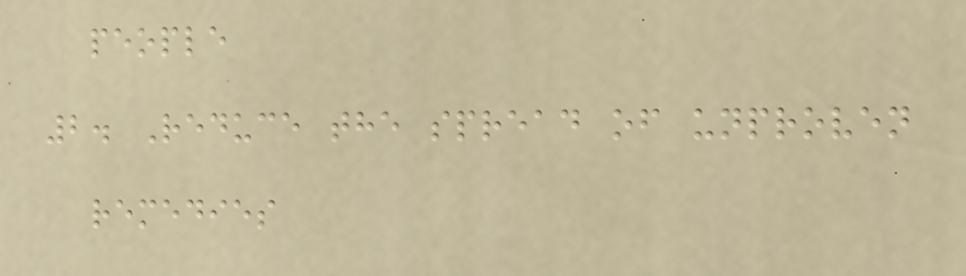people
2. Reduce the spread of unproven
remedies
